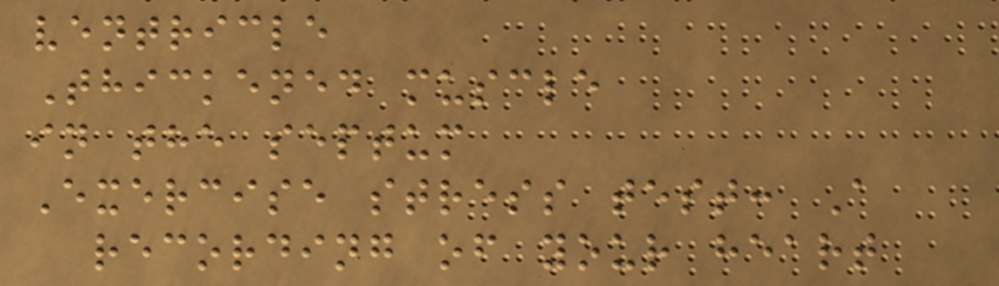ventricle
Thickened muscle
in the septum
Exercise stress test: A
recording of your heart
